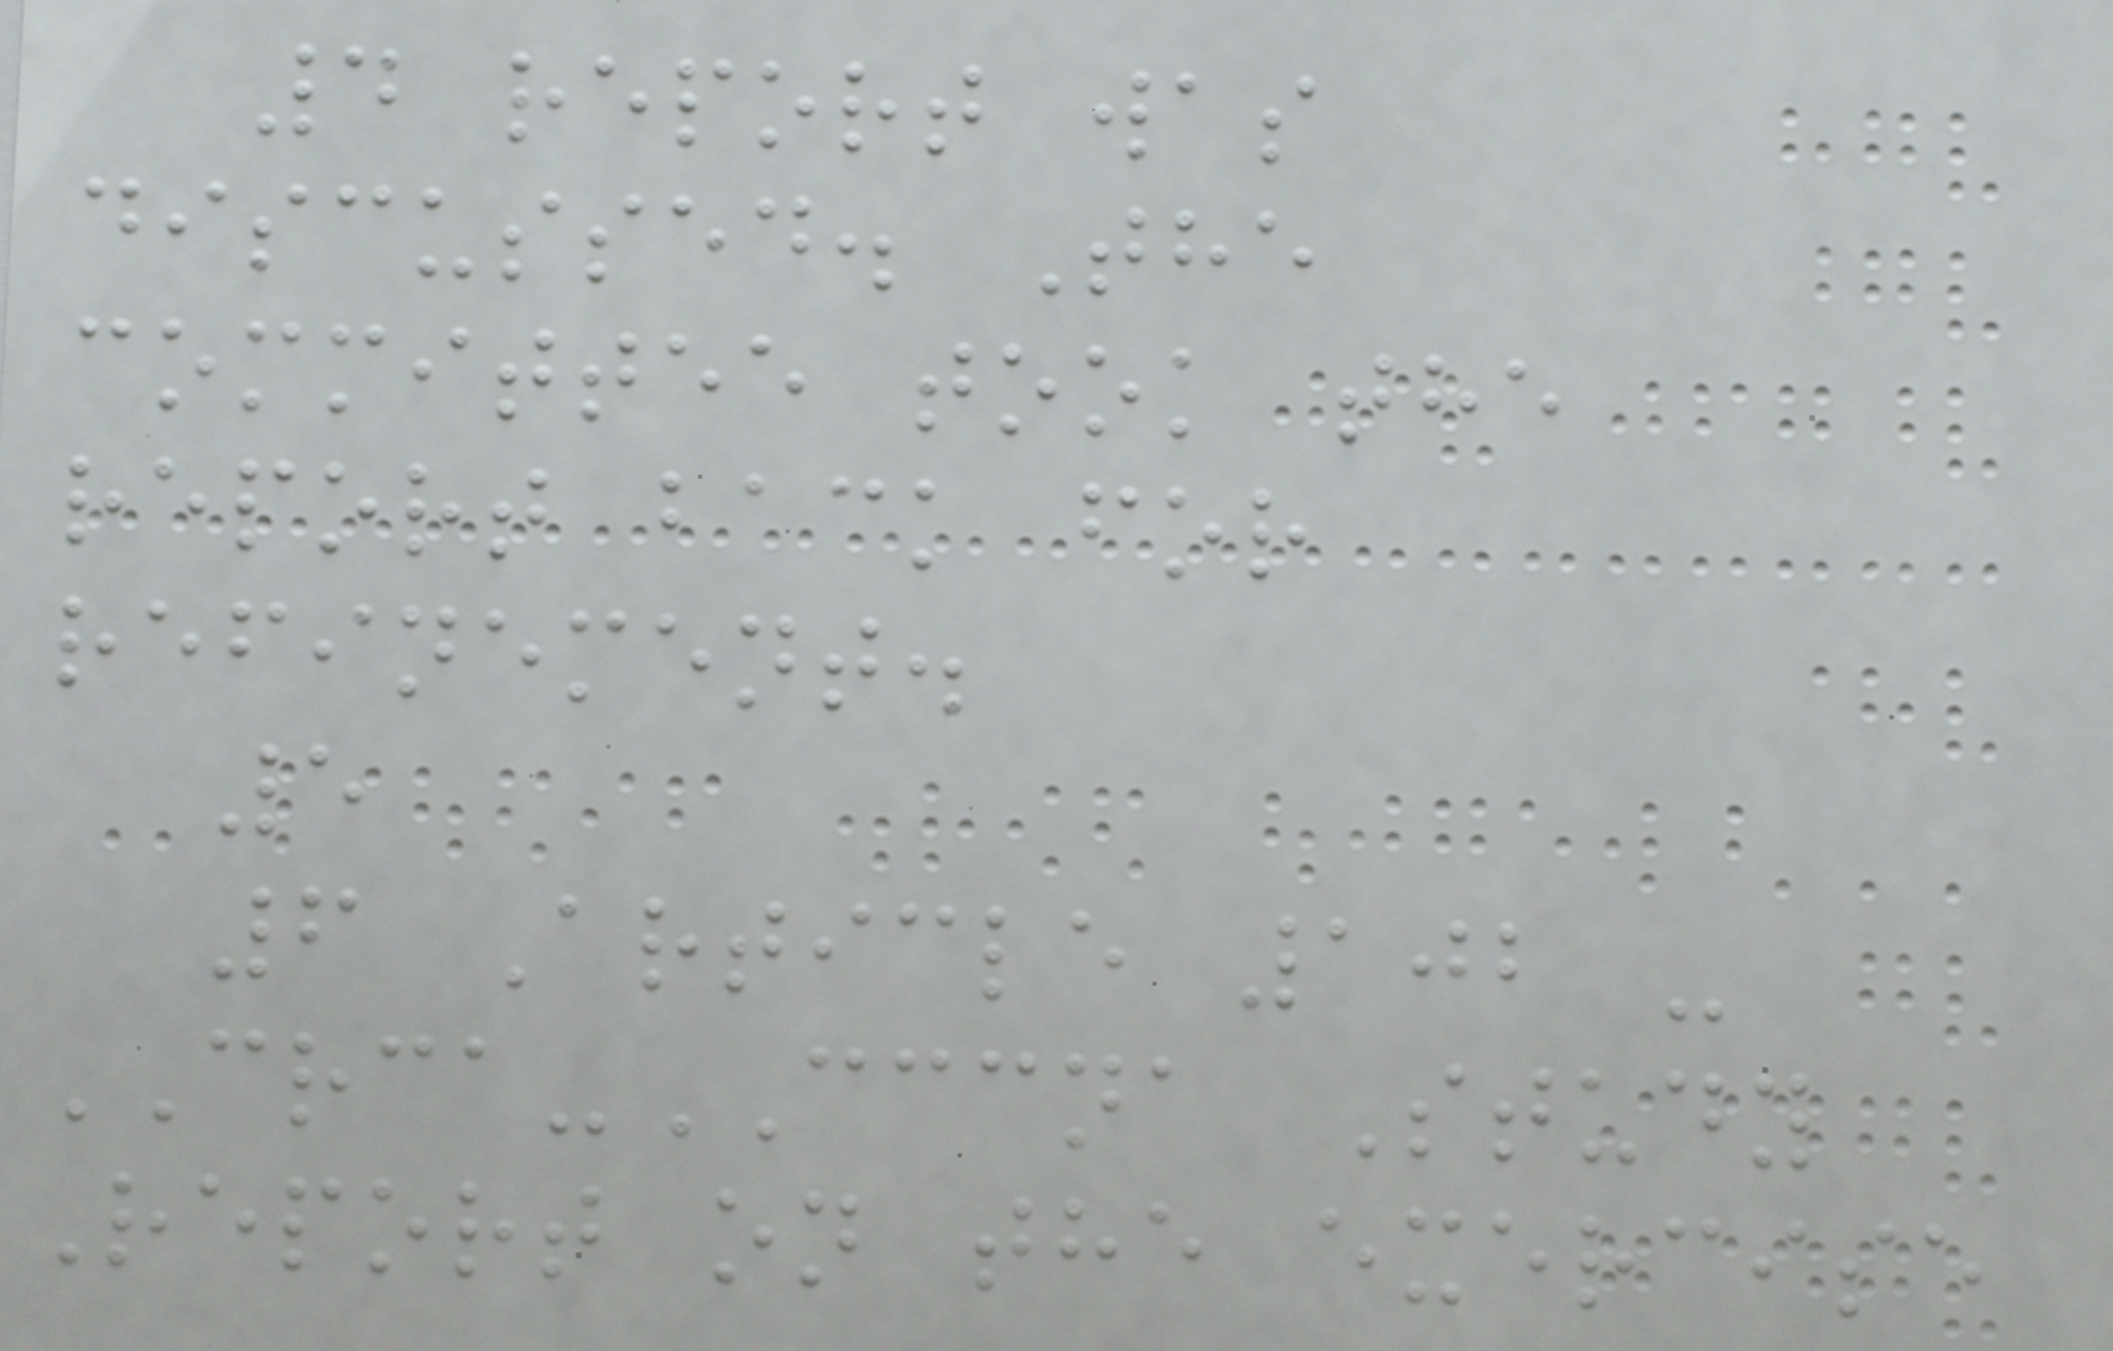4 report was
discussed. The
committee took the
report back for
refinement.
5
6 Article 102 -
CRCA-CCCNA Study
Report on the exercise
